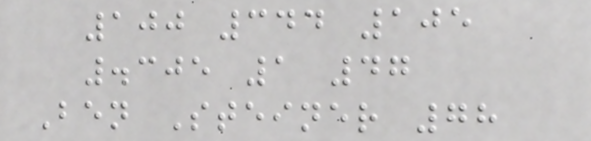100 344 105
.305 1 47
Ben Steiner 78
